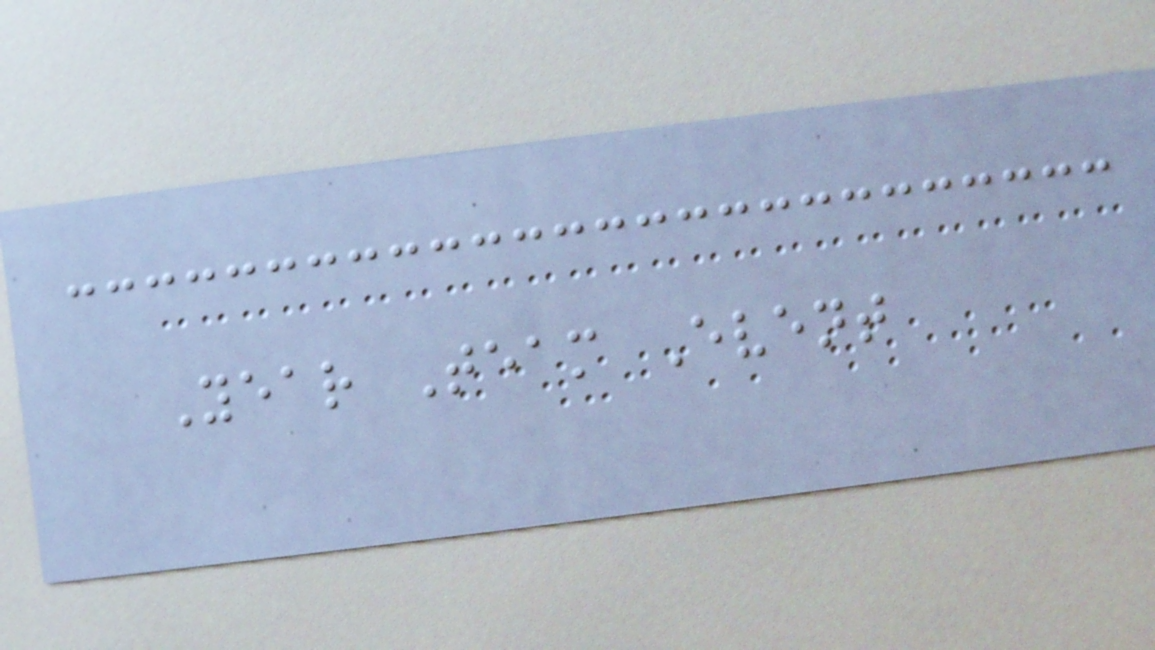Year Team Event
